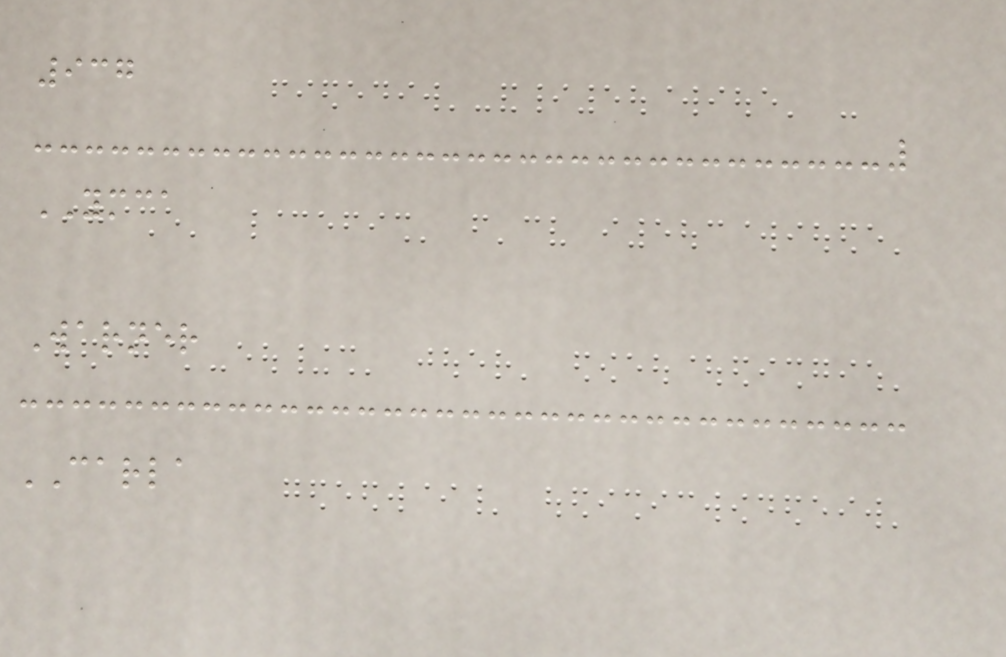937
YMCA
Warner
CARLA
